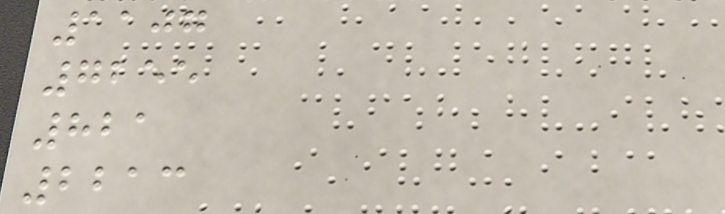1107
7255
821
2213
